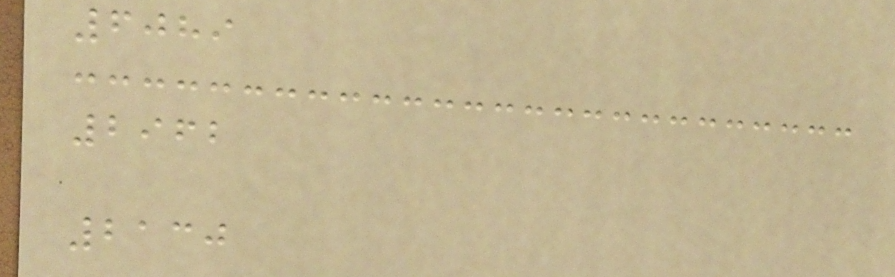6089
2962
2130
